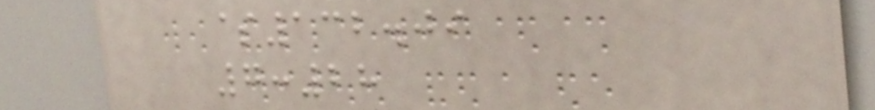$132.09
7:28
